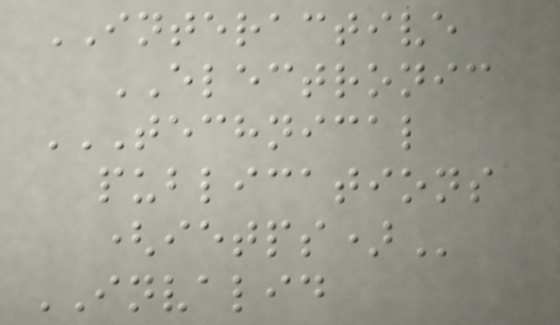INTERACTIVE
ELECTRONIC
TECHNICAL
PUBLICATIONS
(IETPS)
INVALID
